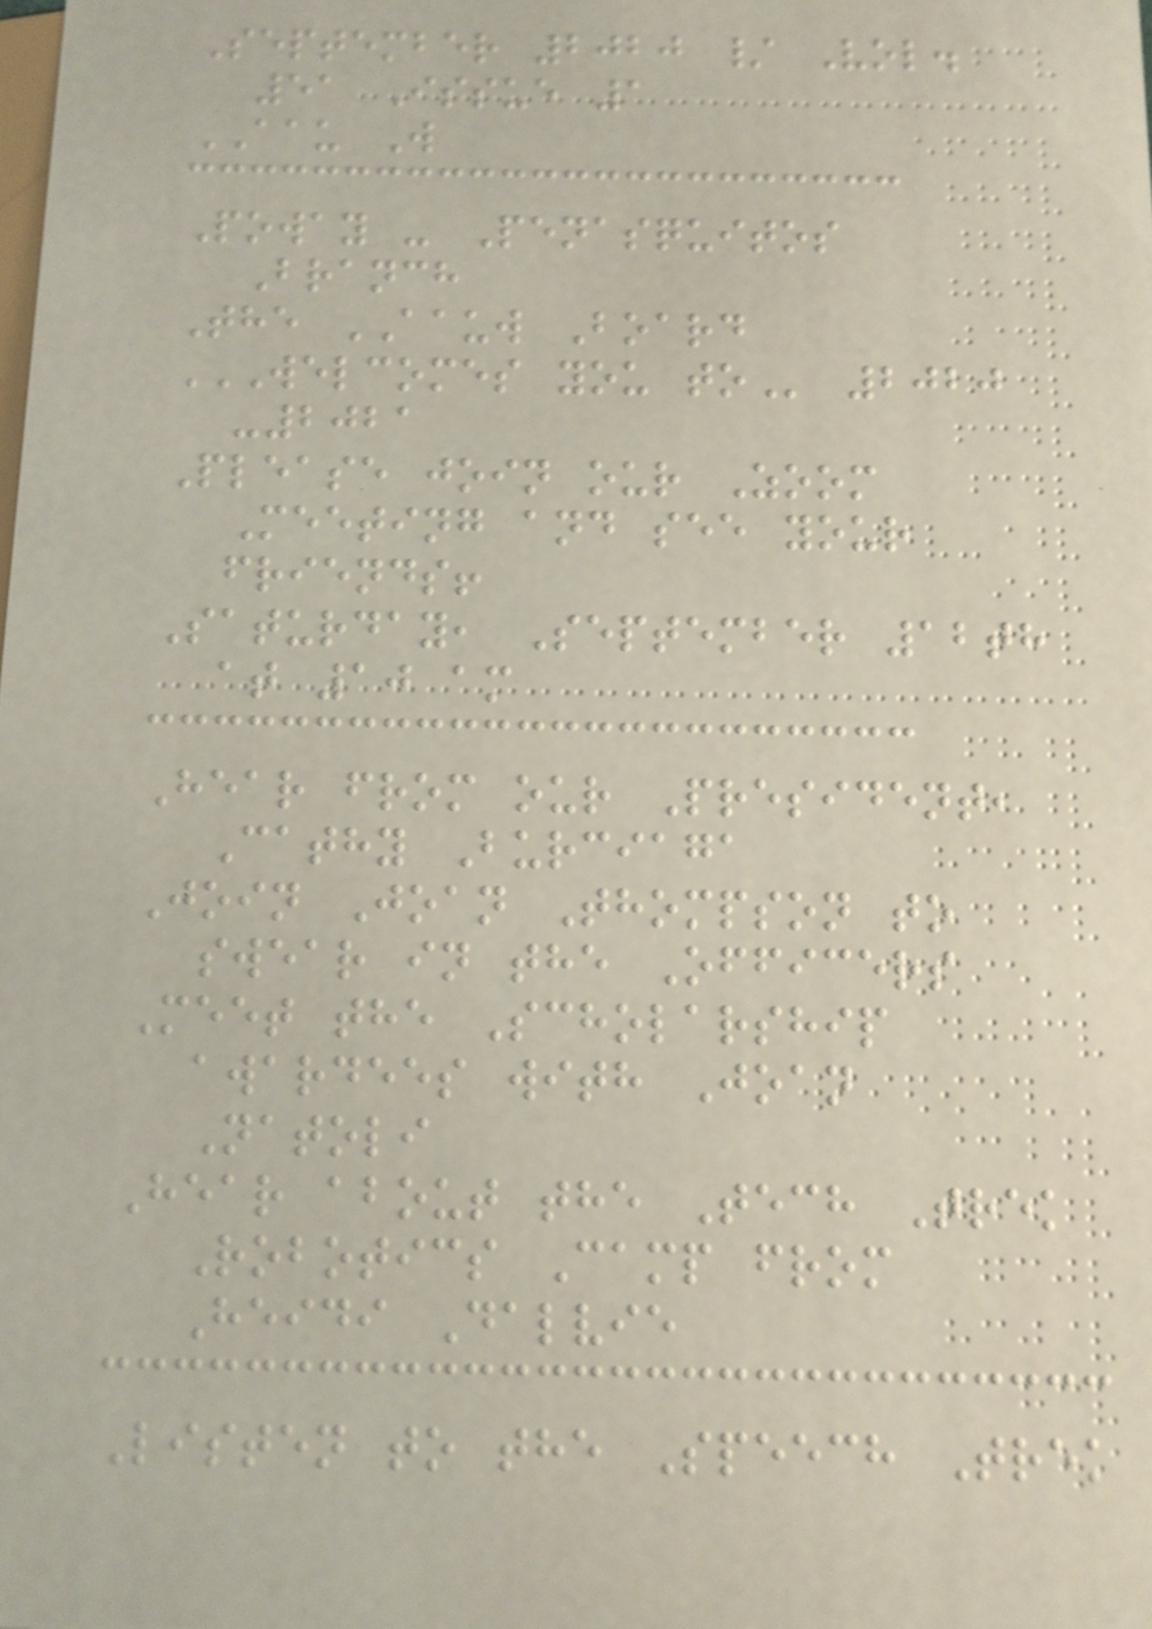September 2020 / Vol.
51 Issue 1
AAU W
Poway - Penasquitos
Branch
The AAUW Board
WELCOMES YOU TO 2020
-2021
Please join our Zoom
Meeting and see your
friends!
Saturday, September 12th
at 10 am
Hear from our President,
Cathy Burciaga
Join Joan Thompson to
swear in the Officers
Meet the Scholarship
awardees with Joan
Natoli
Hear about the Tech Trek
Robotics Camp from
Heidi Dalvie
Listen to the Speech Trek
